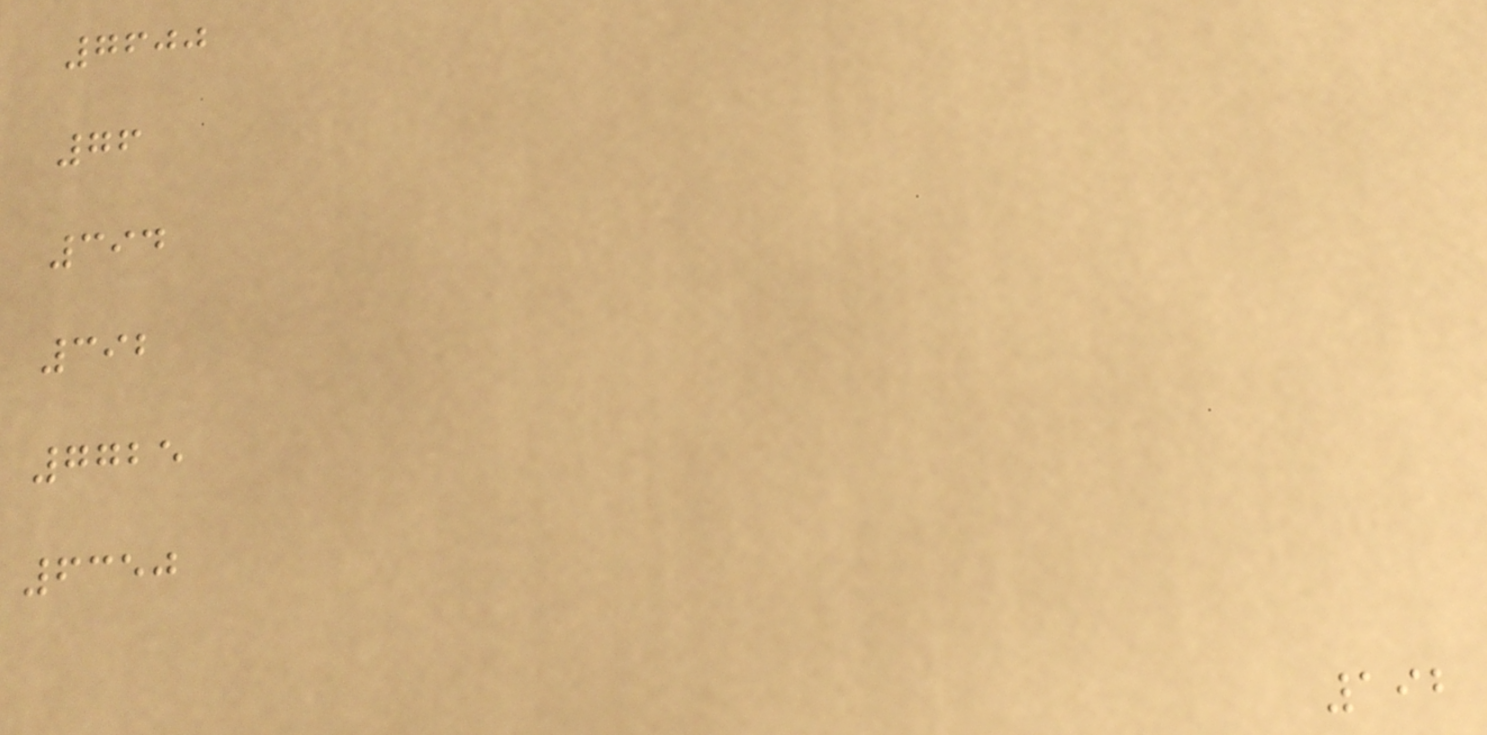7600
76
394
392
7725
6350
192
